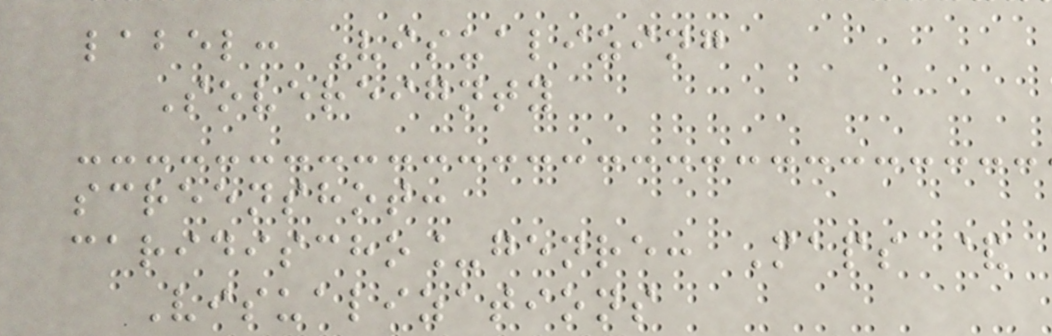label: Visualizing
Sovereignty
screenshot:
caridischo_genre: Maps &
Visualizations
